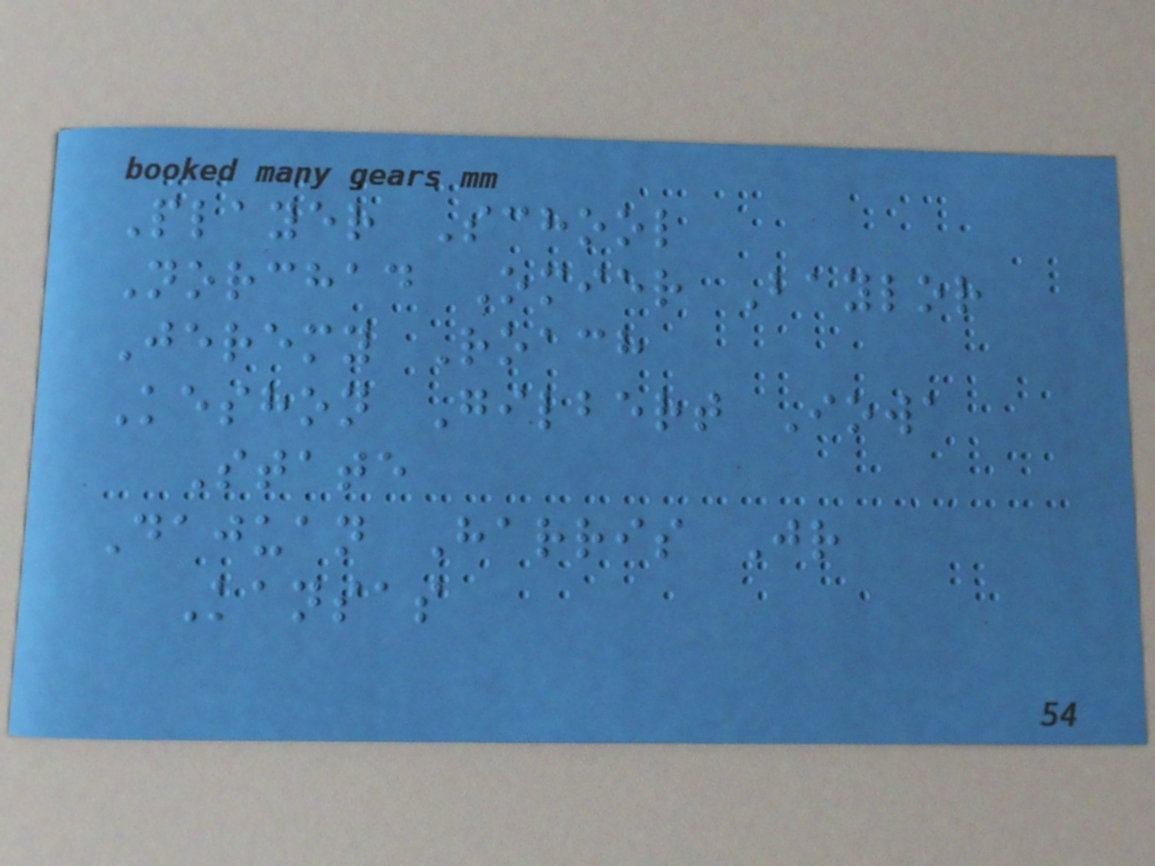Player School
Norchad Omier Baylor
Jeremy Roach
Keshon Gilbert Iowa
State
Dajuan Harris Jr
Kansas
